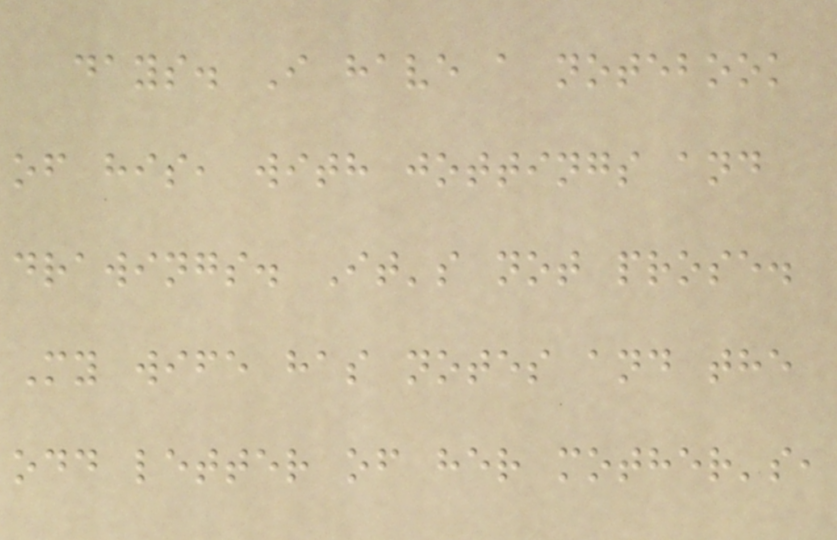days. I have a notebook
of his, with jottings and
drawings. It's not prose.
My wife has notes and the
odd letter of her mother's,
